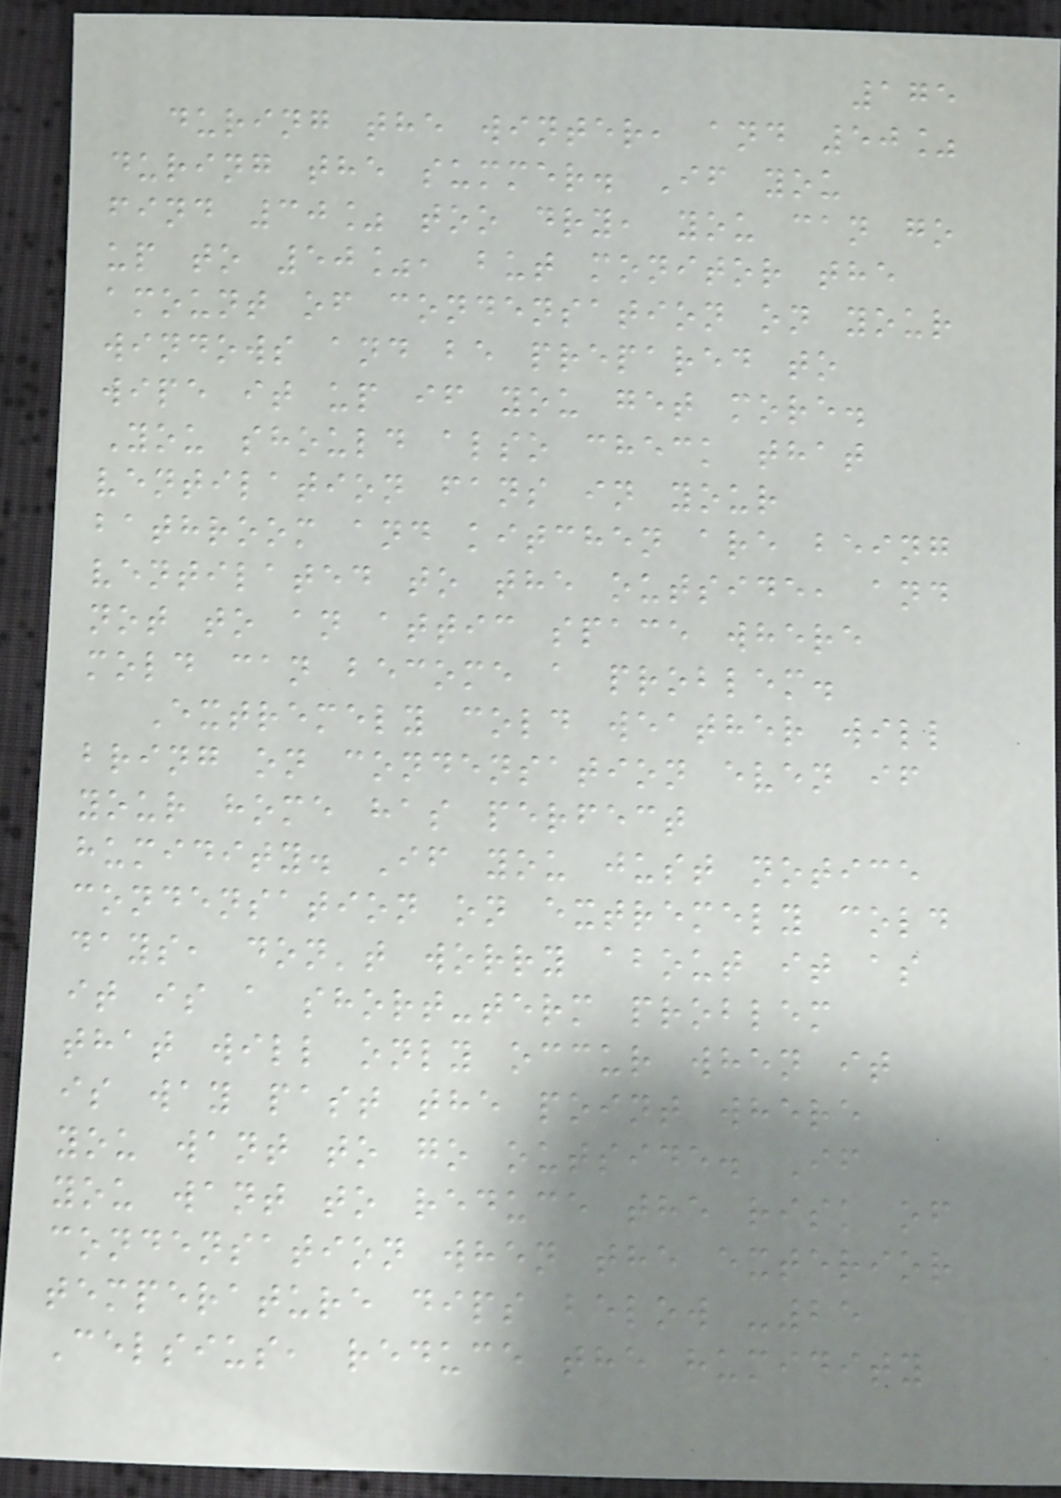175
during the winter, and 50%
during the summer. If you
find 30% too dry, you can go
up to 50%, but monitor the
amount of condensation on your
windows and be prepared to
wipe it up if you get more.
You should also check that
ventilation fans in your
bathroom and kitchen are being
ventilated to the outside, and
not to an attic space where
mold can become a problem.
Extremely cold weather will
bring on condensation even if
your home has perfect
humidity. If you just notice
condensation on extremely cold
days, don't worry about it as
it is a short-term problem
that will only occur when it
is way past the point where
you want to go outside. If
you want to reduce the risk of
condensation when the exterior
temperature dips below -25
Celsius, reduce the humidity
